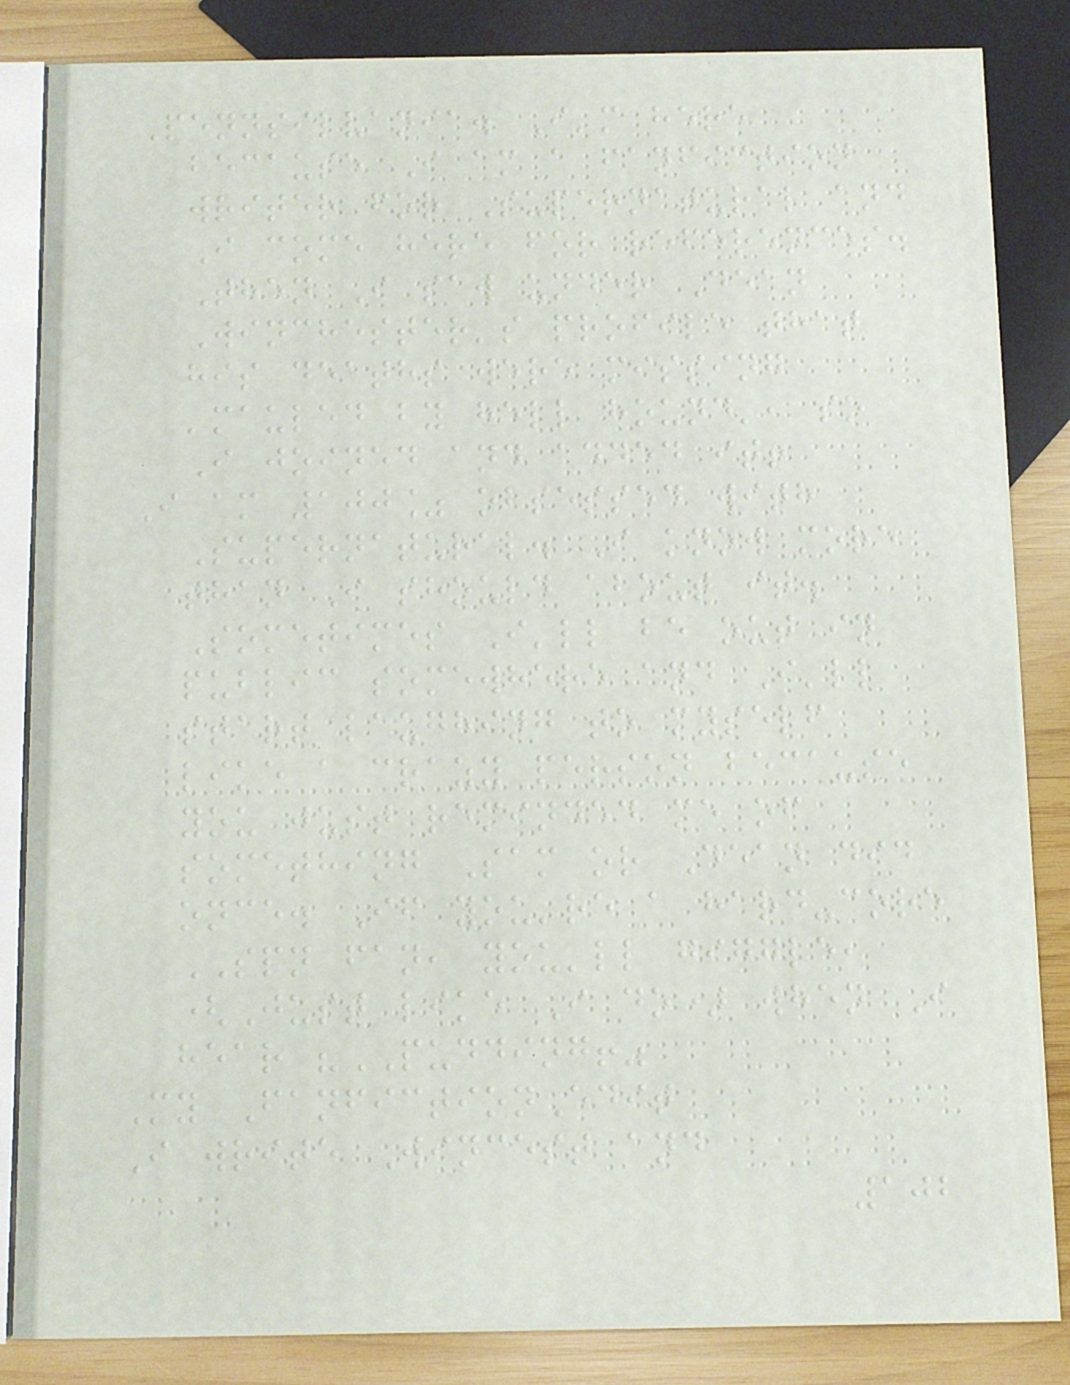Pennsilvania. I'm here
because I am a fanfiction
writer for Supernatural and
I come here for references.
Then I saw under Dean
Winchester's profile that
his deaths were missing
'mauled by hell hound', so
I joined and added it!
I am 100% obsessed with
Supernatural. I know more
than I should about it.
Sometimes I'll be out in
public somewhere and I'll
start laughing to myself
like a crazy person because
you just reminded me of
something Sam or Dean did
once. If you're a hard-core
SPN fan, you'll giggle,
(Just like I do) when I
hear "PUDDING!"
My FanfictionEdit
I write Wincest and
102
